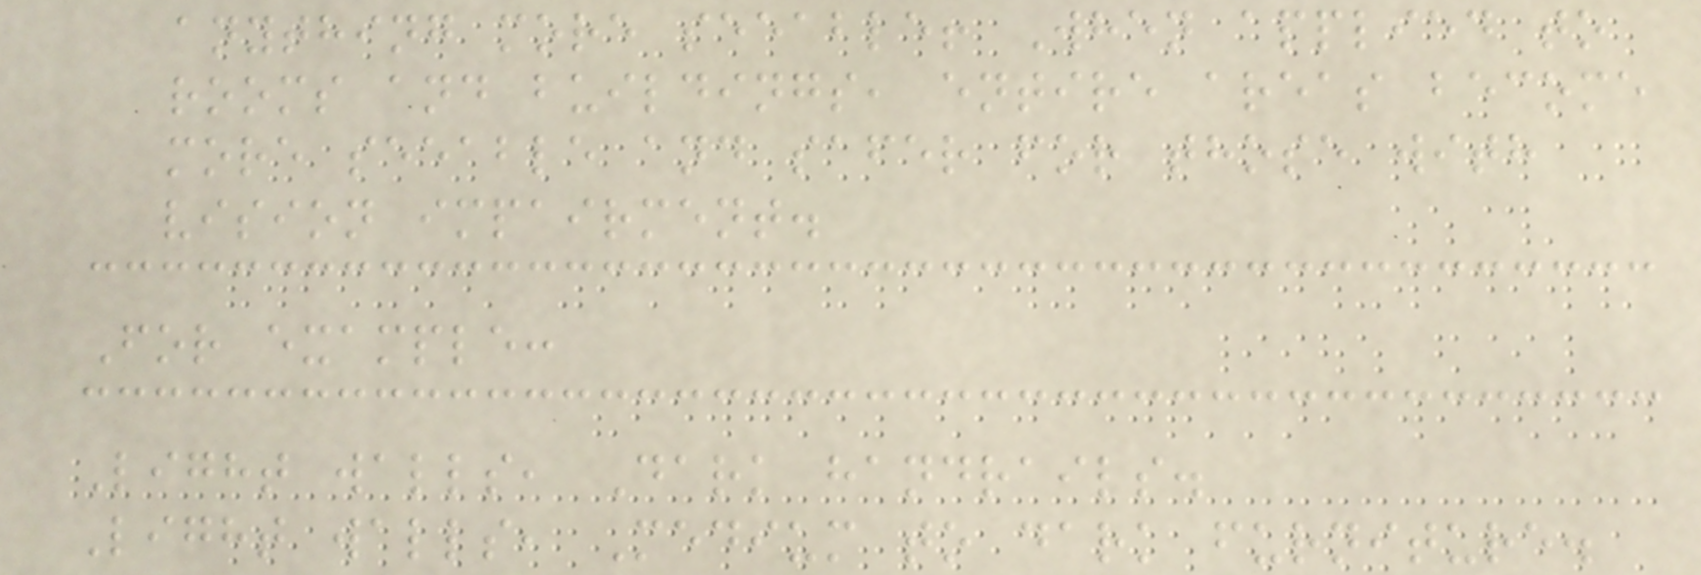anything more seeable! When applied to
rooms and buildings, entire areas become
more seeable and safer for those with
vision impairment.
For example:
Light walls, Dark handrails.
Light walls, Medium to dark furniture.
